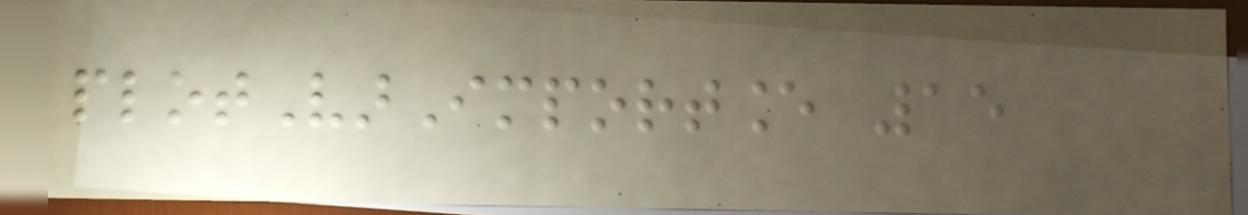plotVarImportance 15
